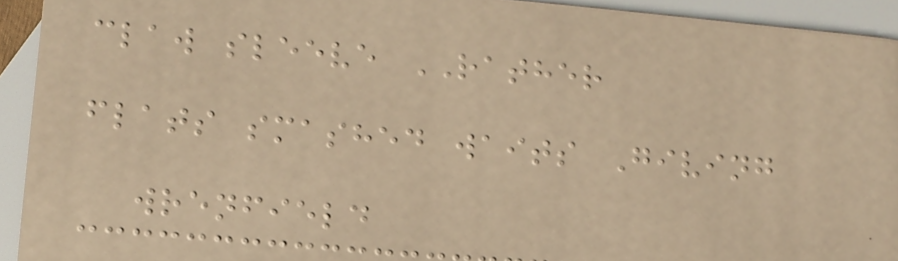claw sleeve RATHER
flats smashed waits Giving
wrenfield
